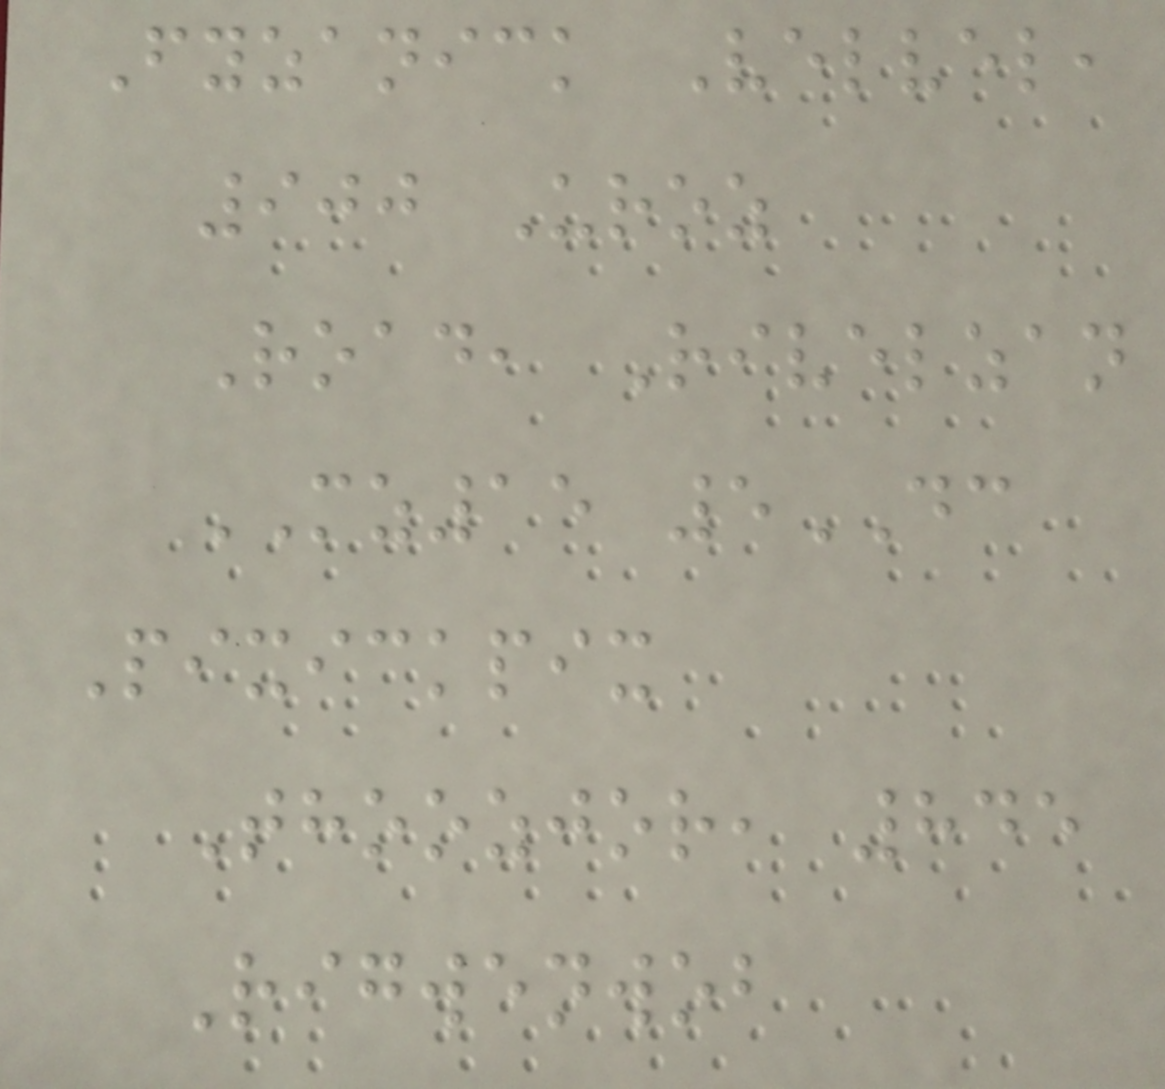Fyzanick Velvel,
900 Uroz
Road, Rivelzan
MZ15 5DC
Pixickpix
Thoozjor, 845
Rigwenwob
